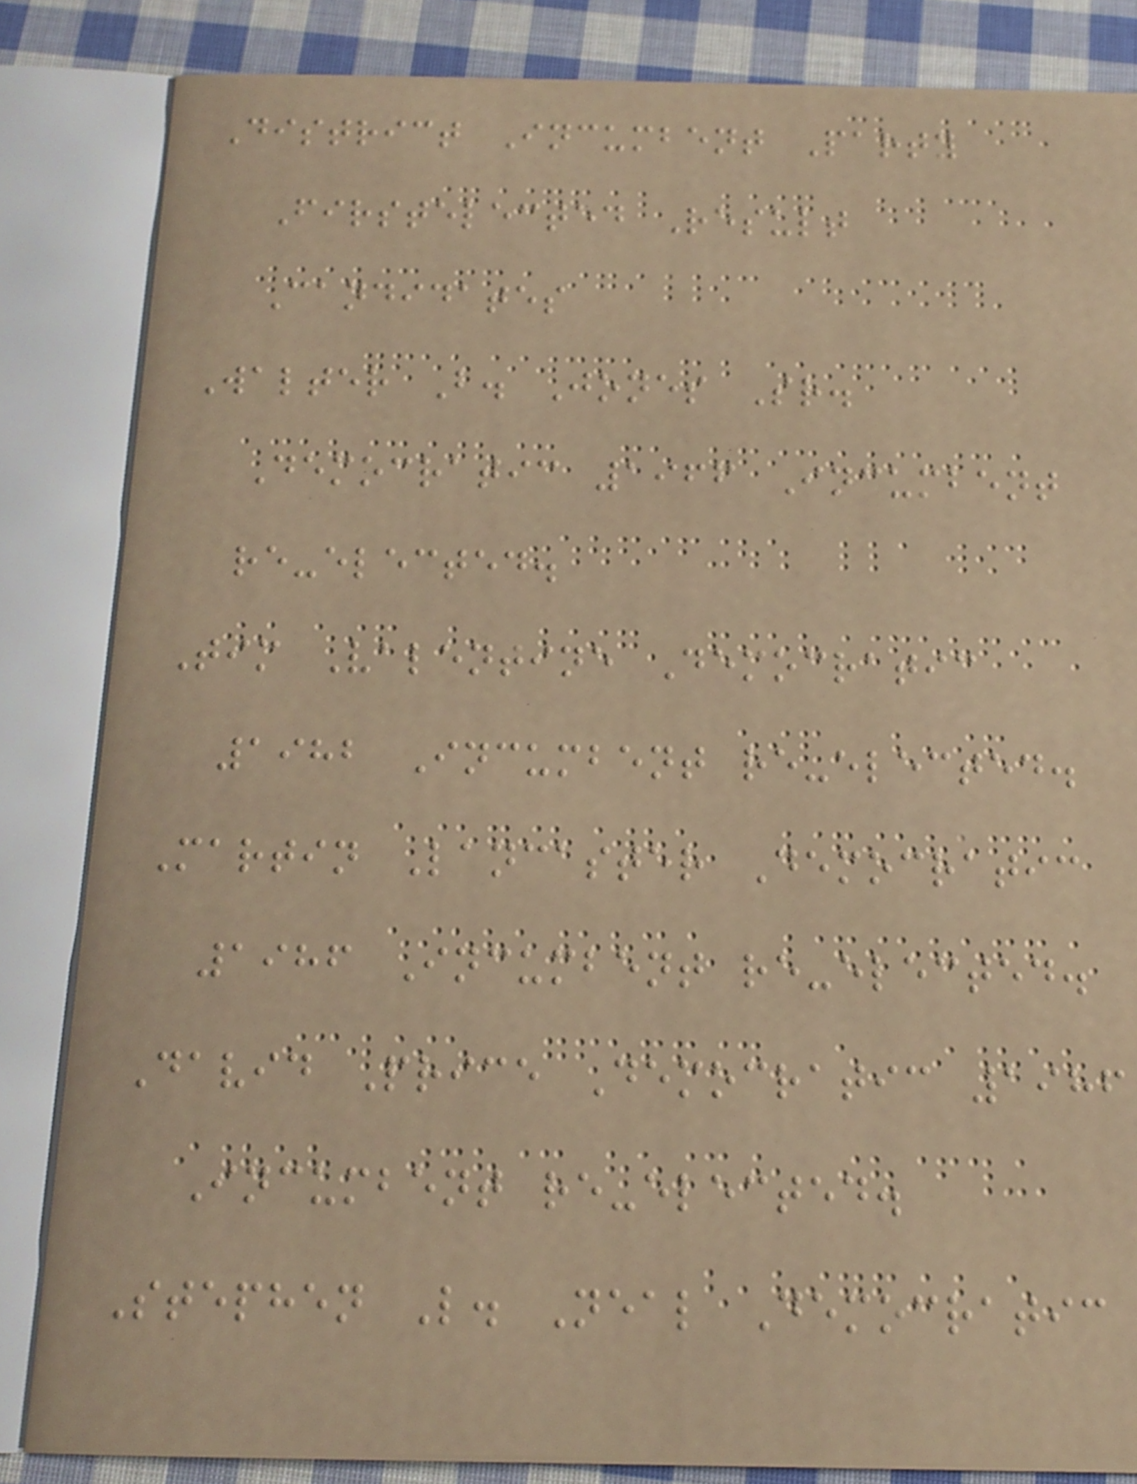District Incumbent Party
Firstelected Result
Candidates
Walter B. Jones Sr.
Democratic 1966 Incumbent
re-elected.
Tim Valentine Democratic
1982 Incumbent re-elected.
Martin Lancaster Democratic
1986 Incumbent re-elected.
David Price Democratic 1986
Incumbent re-elected.
Stephen L. Neal Democratic
